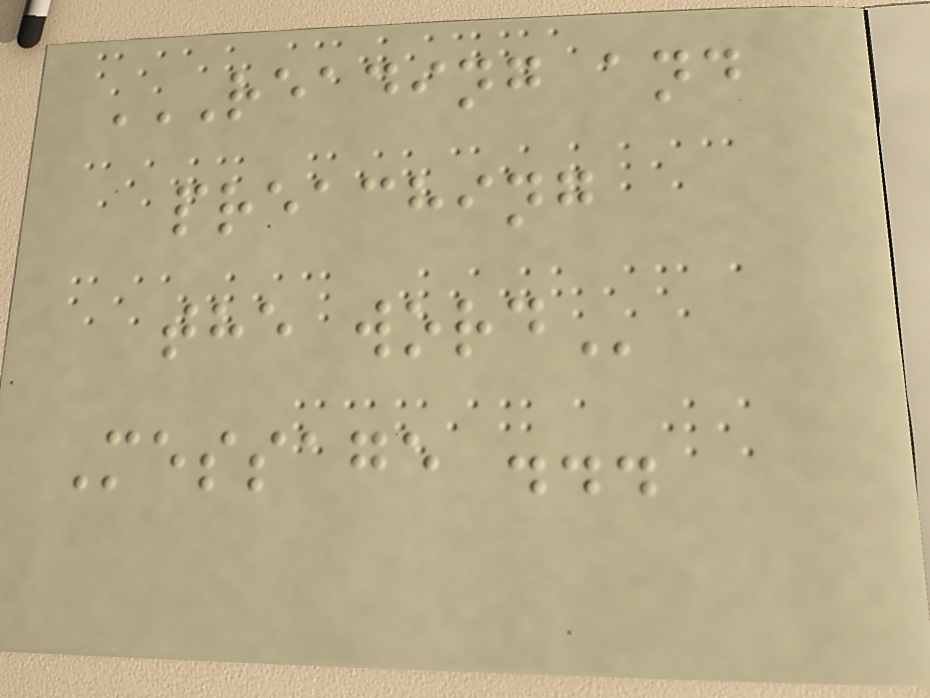READING AND
PREACHING
THE WORD
Message ...
